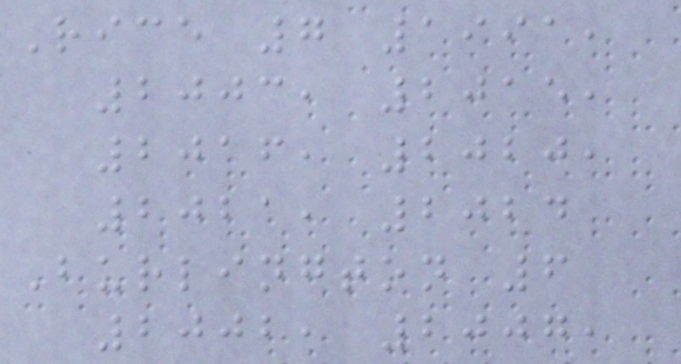Rice 7 1991,
2003, 2015,
2016, 2020,
2021, 2024
Burlington 6
2002, 2007,
